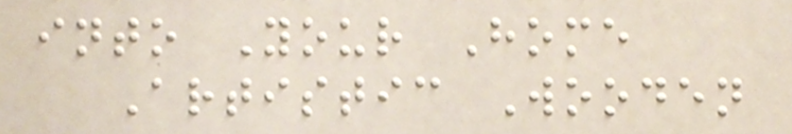into Your Home
Artistic Wooden
